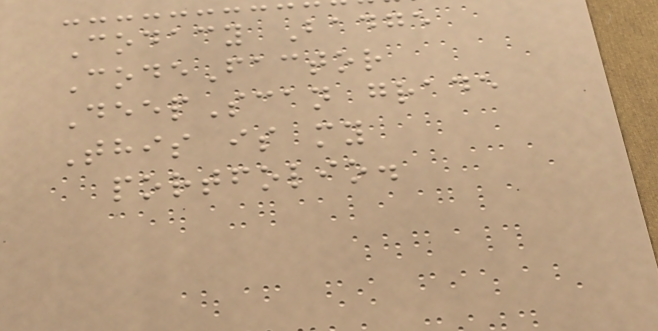Codacy Badge
CodeFactor
DeepScan grade
This is my
portfolio.
